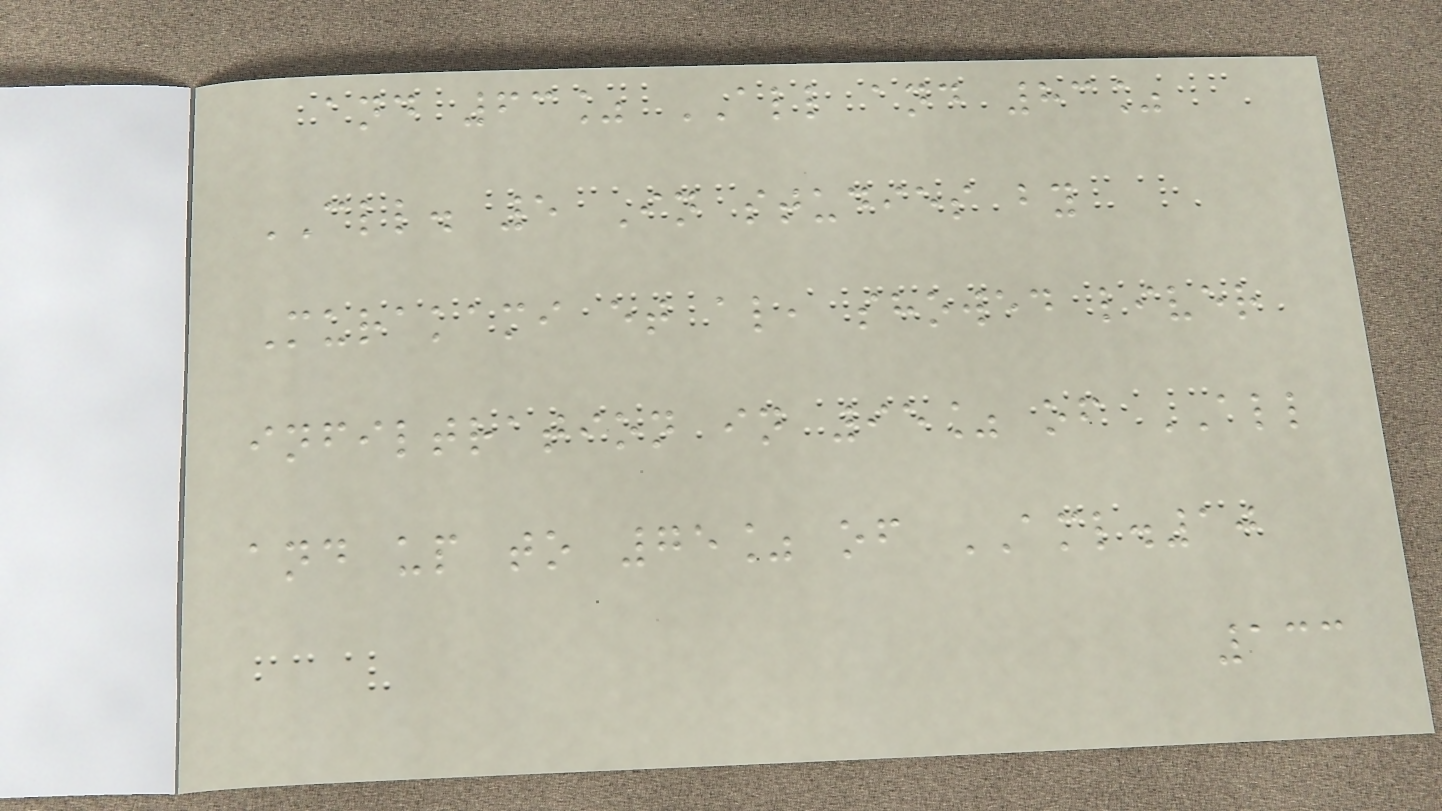and 63% ALL and 83%
CLL. 5 In studies by
Murakami et al, showed liver
infiltration in 95% of ALL
and up to 75% of AML.10
133
